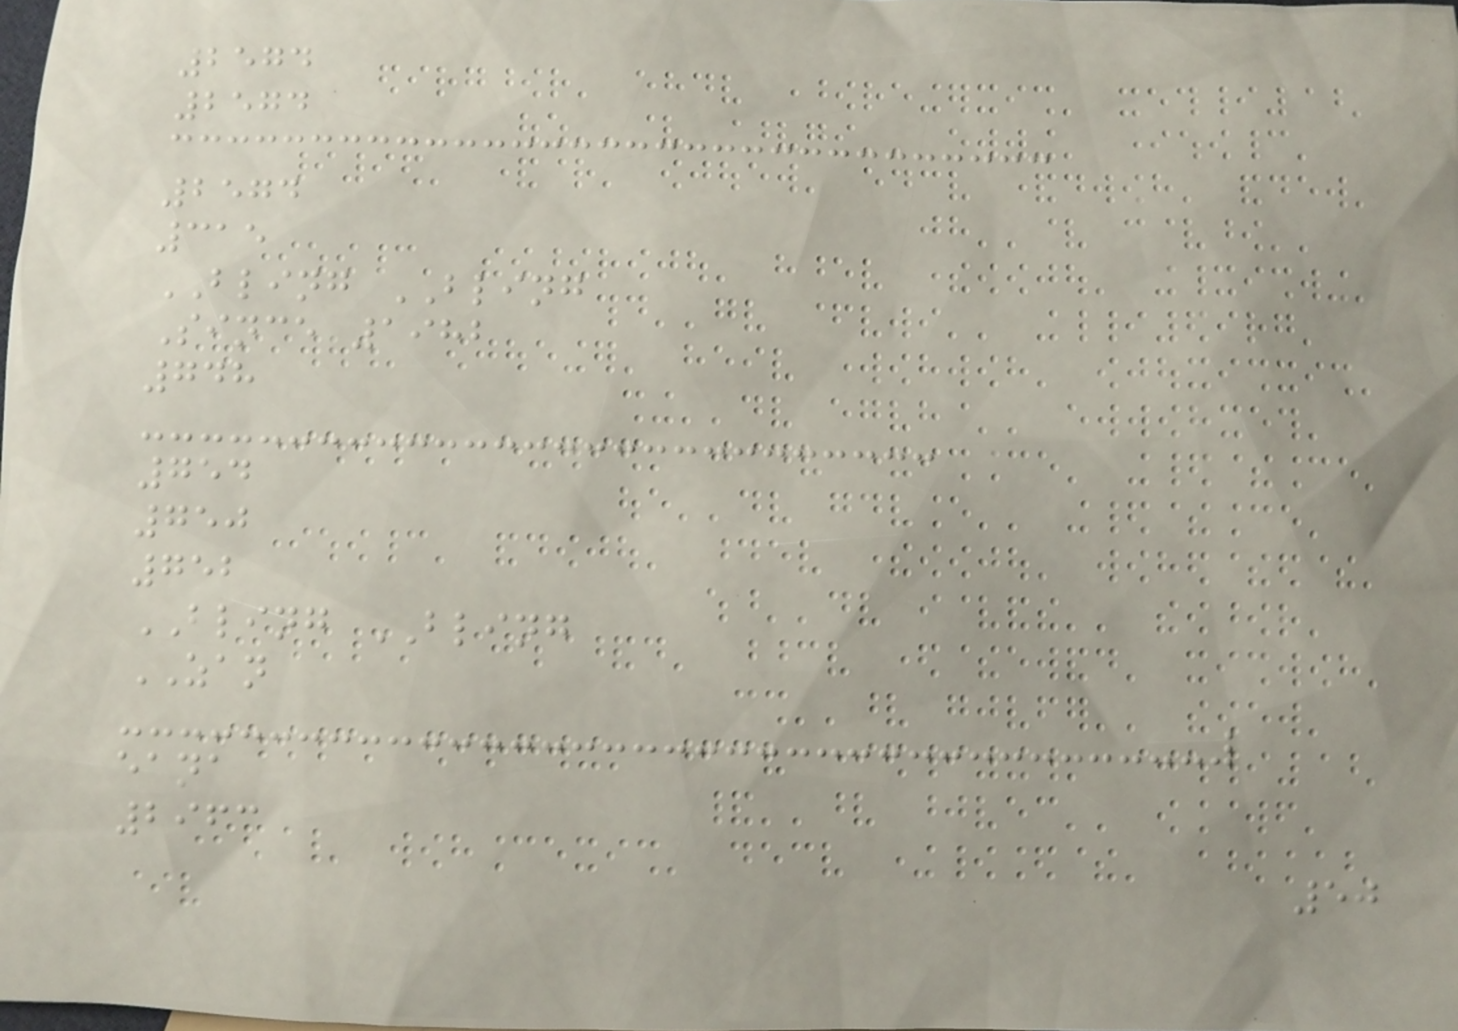2574
2574
2574
315
BLING BLING
Since 1982
748
754
750
752
BLING BLING
ZAN
eana
2963
50
